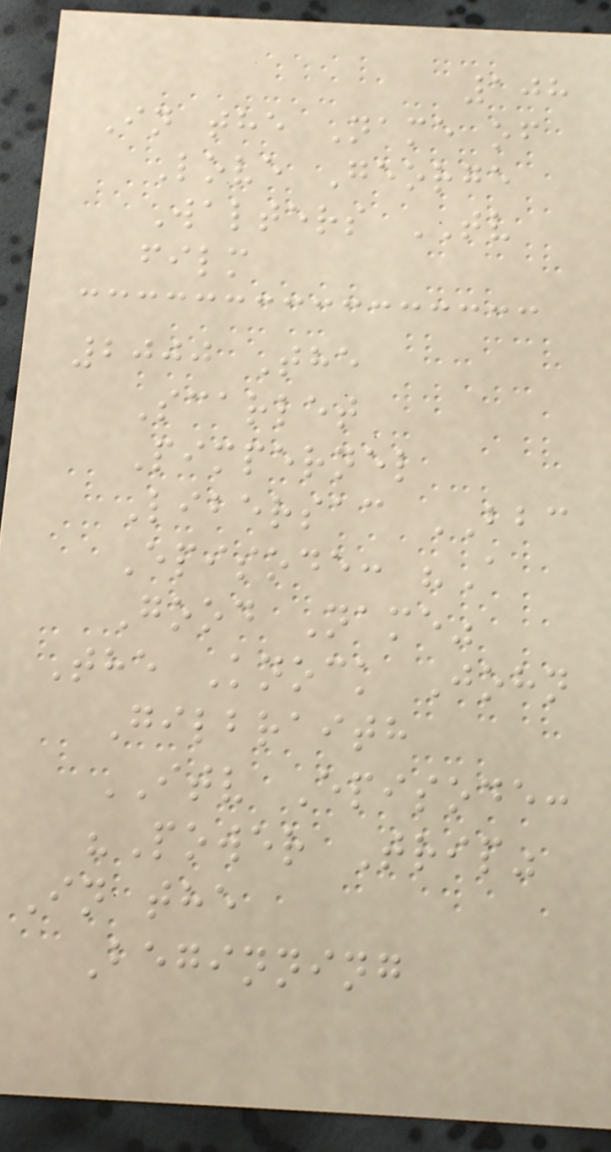108
In the Name of
Love George
Walters TV
film
2000 The
Scarlet
Pimpernel
Libersac BBC
Episode: "A
Good Name"
The Knock John
Gilbraith
ITV Episode:
"Power Trip"
In the
Beginning
